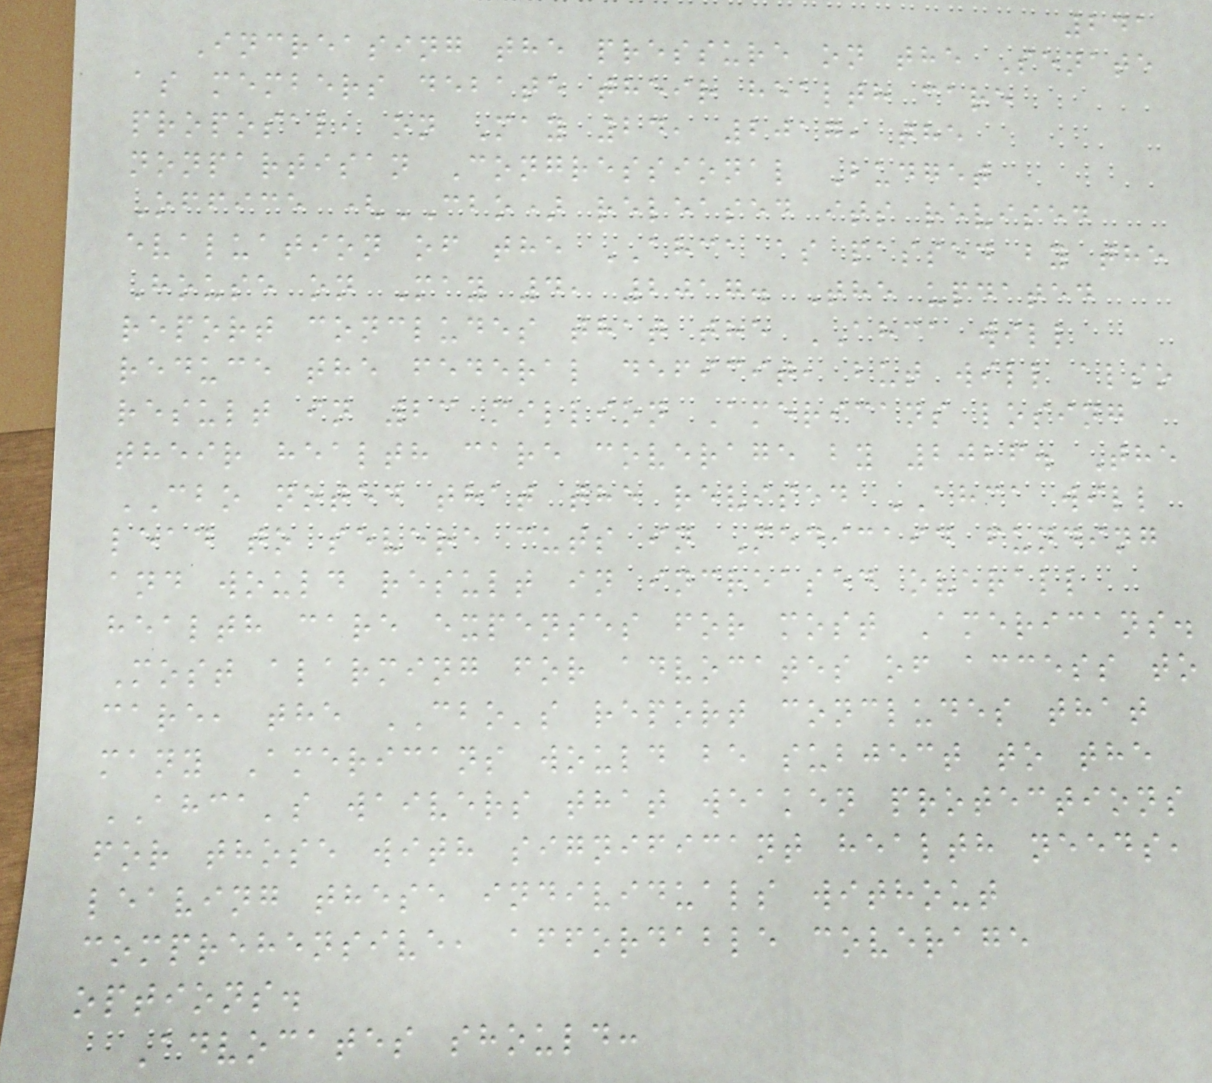241
Increasing the pressure on the Senate
as members debate their health care
proposal, on May 24, 2017, the
nonpartisan Congressional Budget
Office (CBO) released its revised
evaluation of the AHCA as passed by the
House on May 4, 2017. The updated
report concludes that the AHCA will
reduce the federal deficit, but will also
result in 23 million Americans losing
their health care coverage by 2026. The
CBO noted that the revised AHCA will
lead to severe cuts in Medicaid funding
and would result in increased overall
health care expenses for most Americans.
Most alarming for advocates of access to
care, the CBO's report concludes that
many Americans would be subject to the
AHCA's waivers that weaken protections
for those with significant health needs,
leaving these individuals without
comprehensive, affordable coverage
options.
Advocates should:
